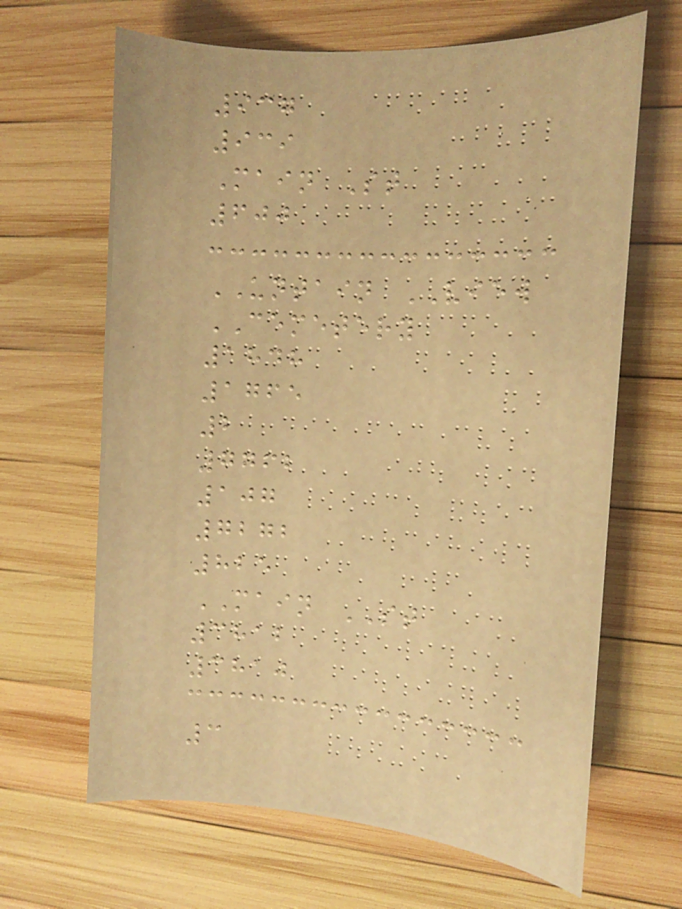937
939
Main St
600
UNTAIN VIEW
CEMETERY
1848
1765
2
7762
107
7272
825
MAIN ST
3812
3810
3
